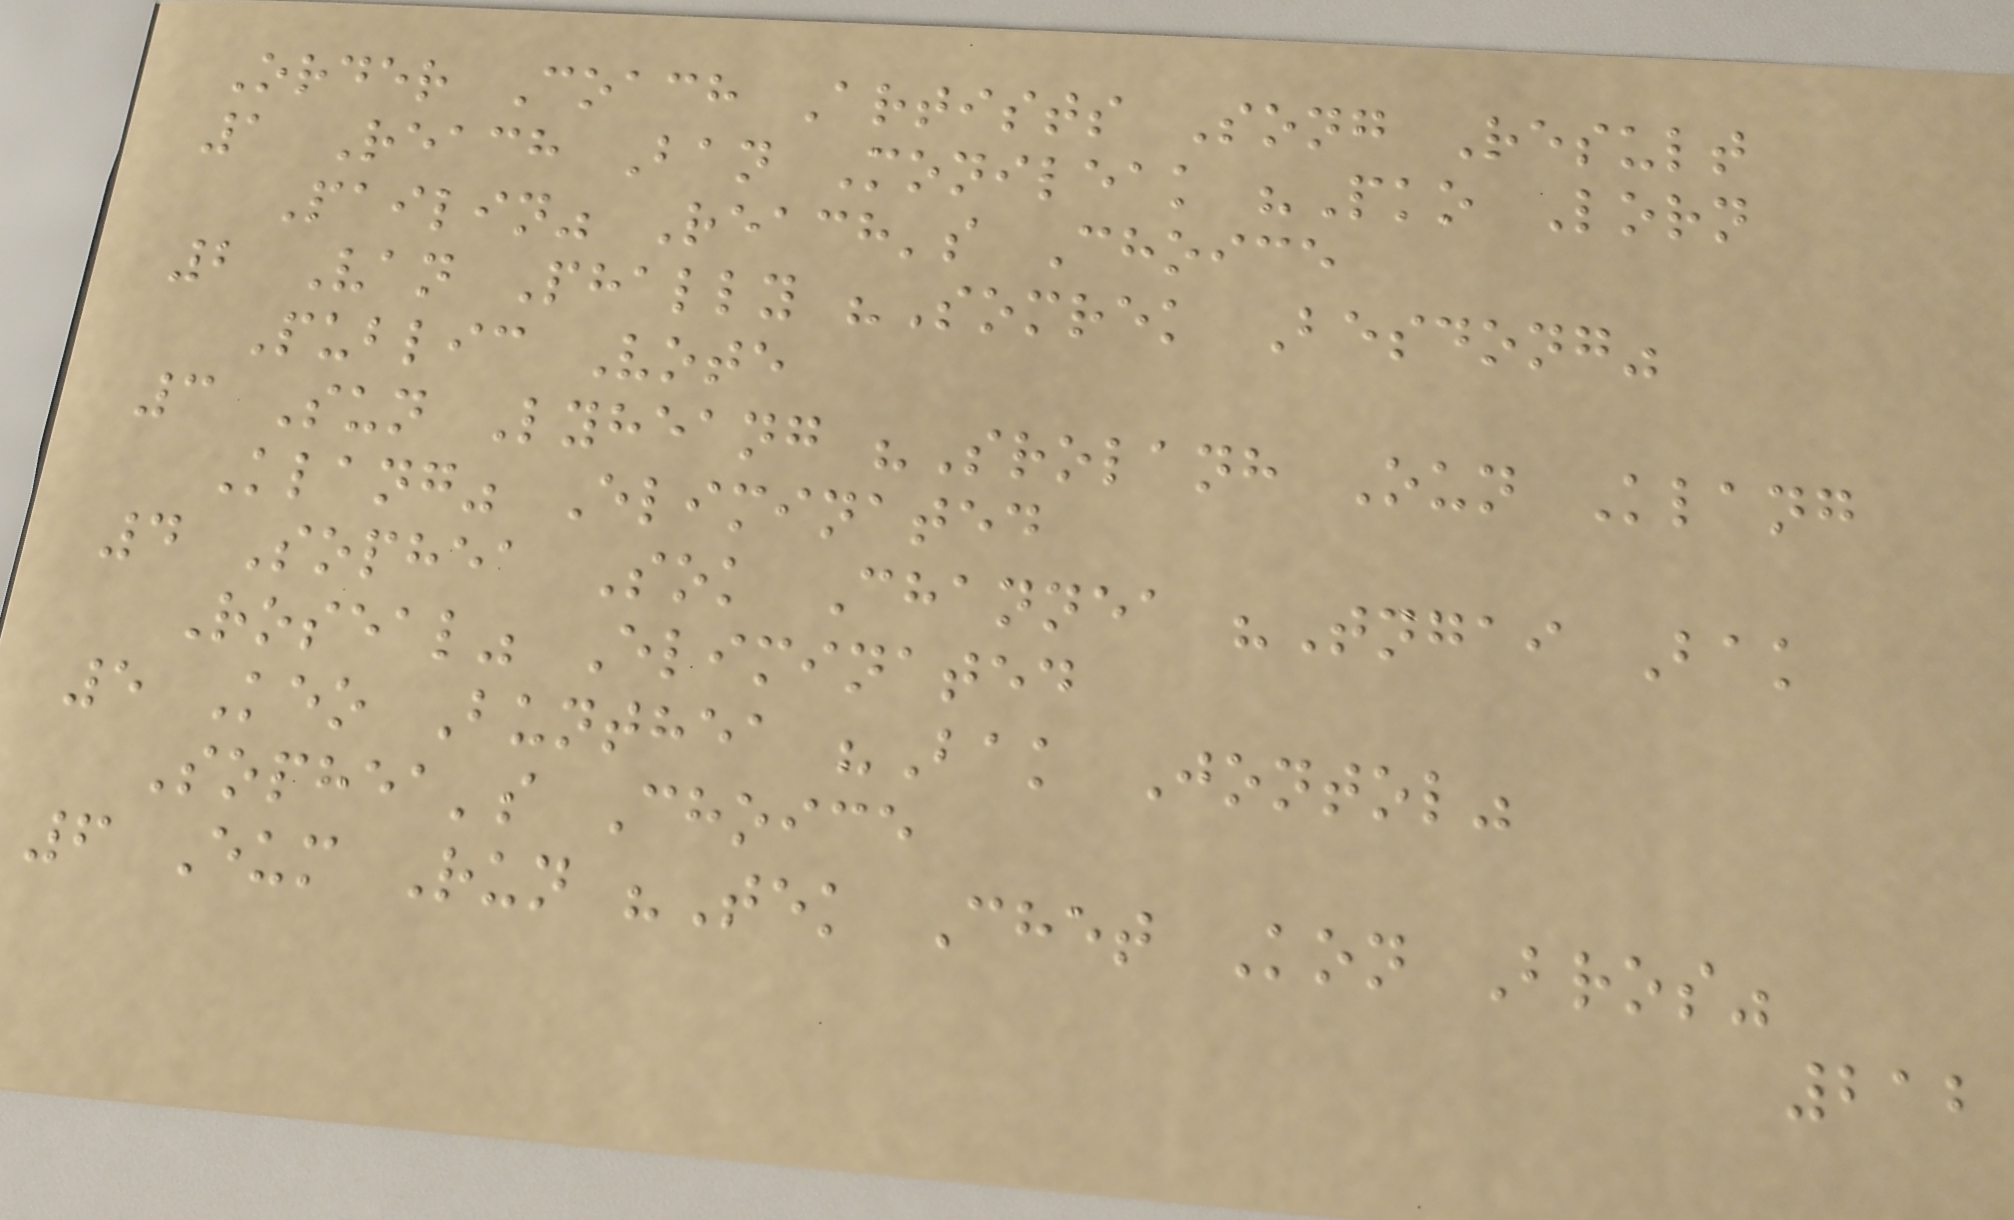Order Coach Artists Song Result
1 Reach Ban Monileak "Pko Lorn
Pailin" Reach's Choice
2 Van Phally "Somrek Besdong"
Public Vote
3 Sun Lyheang "Srolanh Oun Klang
Klang" Eliminated
4 Sophea Sok Channea "Tngai Bak
Roseal" Eliminated
5 Keo Bunthea "Bak Jontol"
Sophea's Choice
6 Eum Run "Tek Chet Kon Bros"
212
